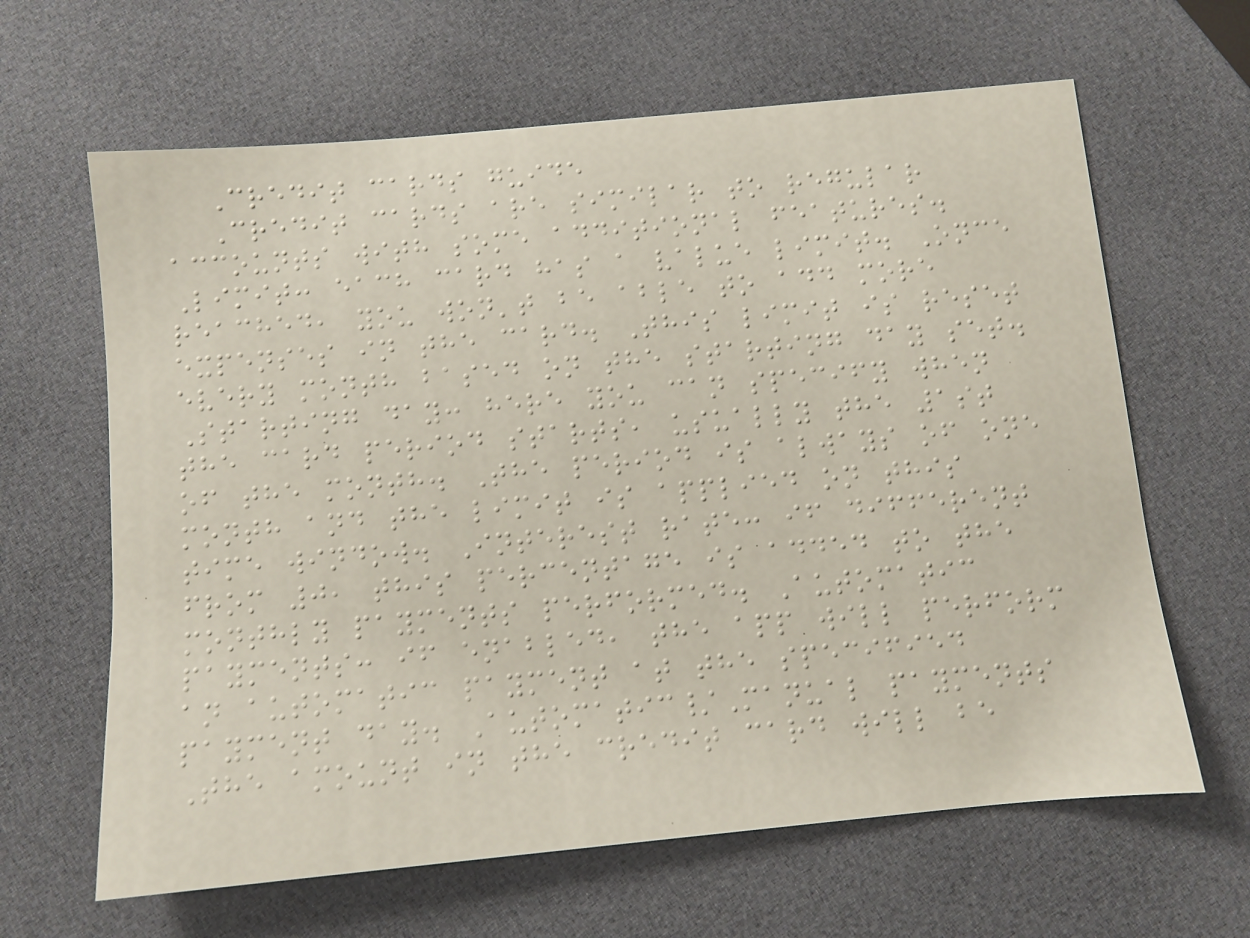Credit cards guide
Credit cards are similar to regular
accounts with some additional features.
Limit: each card has a value limit. Once
reached, you won't be able to add more
expenses in the card. This limit is reset
every month based on the starting day set.
Starting day: here you can specify when
the card period starts, usually the 1st
of the month. The period is always of one
month and the limit is applied on this
time window. Interest rate: if different
from 0, this percentage is added to the
monthly payments performed. Automatic
payments: if enabled, the app will perform
an automatic payment at the specified
payment day. Automatic/Manual payments
The amount in the credit card will be
